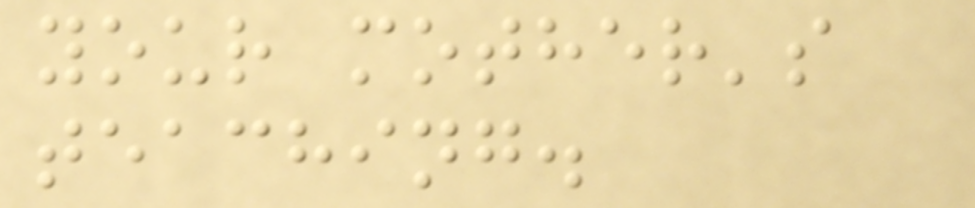your mother's
teaching.
